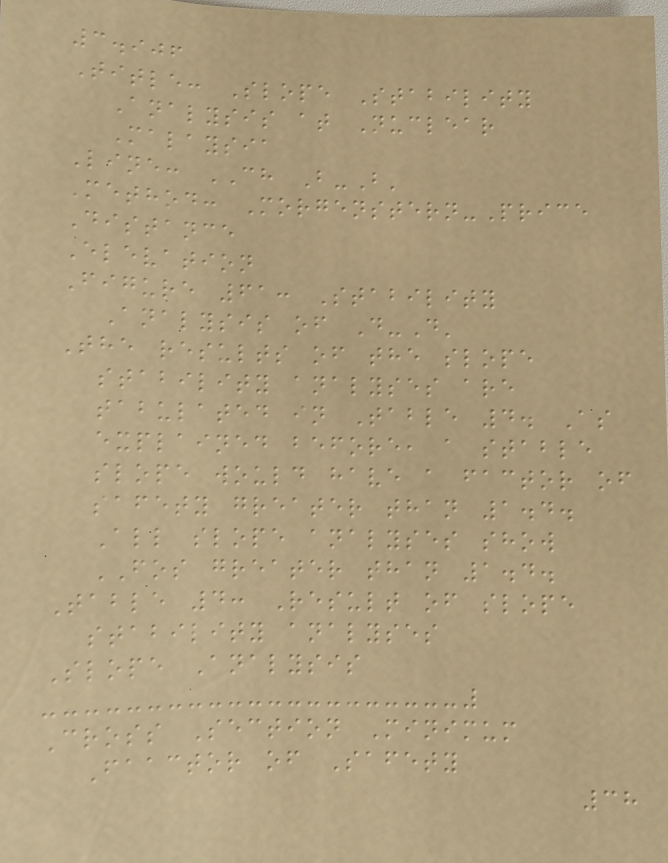3.906
Title: Slope Stability
Analysis at Nuclear
Malaysia
Line: CH B-B'
Method: Morgenstern-Price
Distance
Elevation
Figure 61: Stability
Analysis of D-D'
The results of the slope
stability analyses are
tabulated in Table 4. As
explained before, a stable
slope would have a factor of
safety greater than 1.4.
All slope analyses show
FOS greater than 1.4.
Table 4: Result of slope
stability analyses
Slope Analysis
Cross Section Minimum
Faactor of Safety
38
